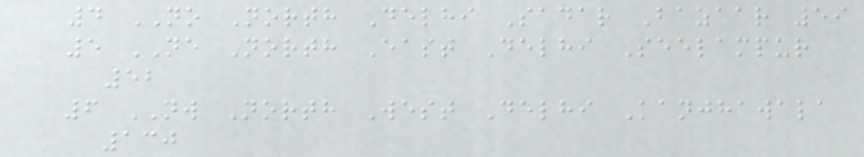4 NO North Delhi Sadar Bazaar 59
5 NE North East Delhi Seelampur
52
6 NW North West Delhi Kanjhawala
130
